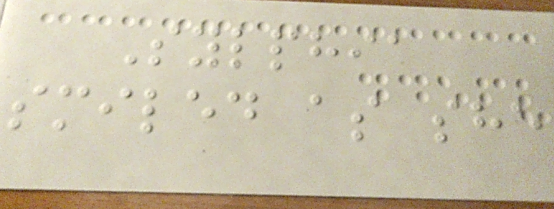Sylphia
smiled as she
